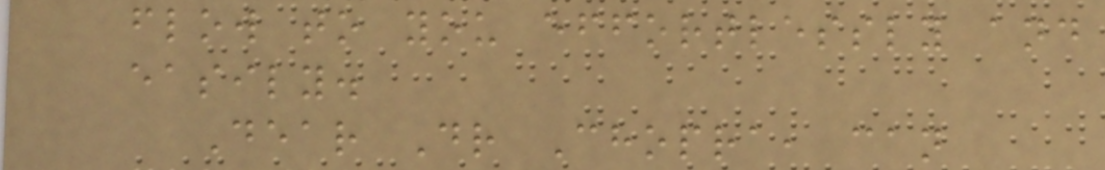flow to you effortlessly and
easily.
Dear Dr Chopra, can
